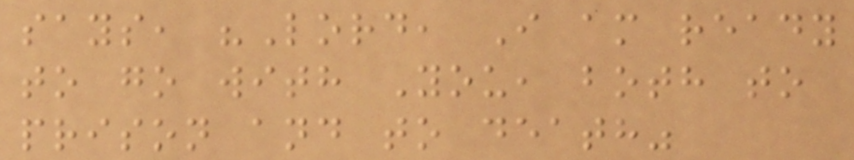says, "Lord, I am ready
to go with You, both to
prison and to death"
